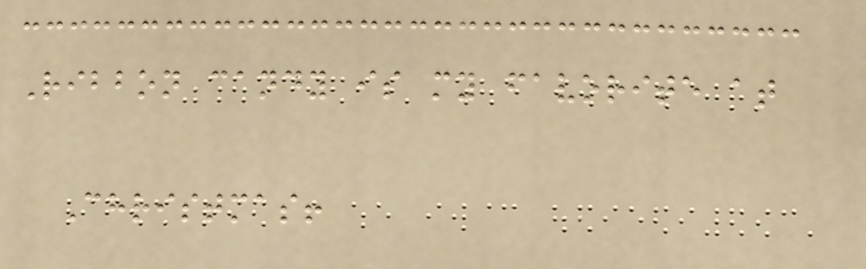Ribbon candy is my favorite at
Christmas!
